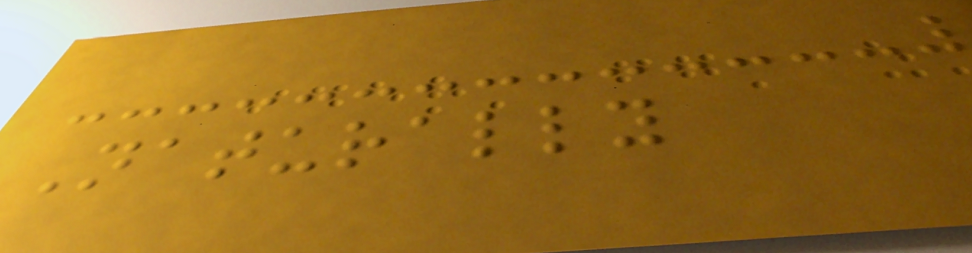Naturally
